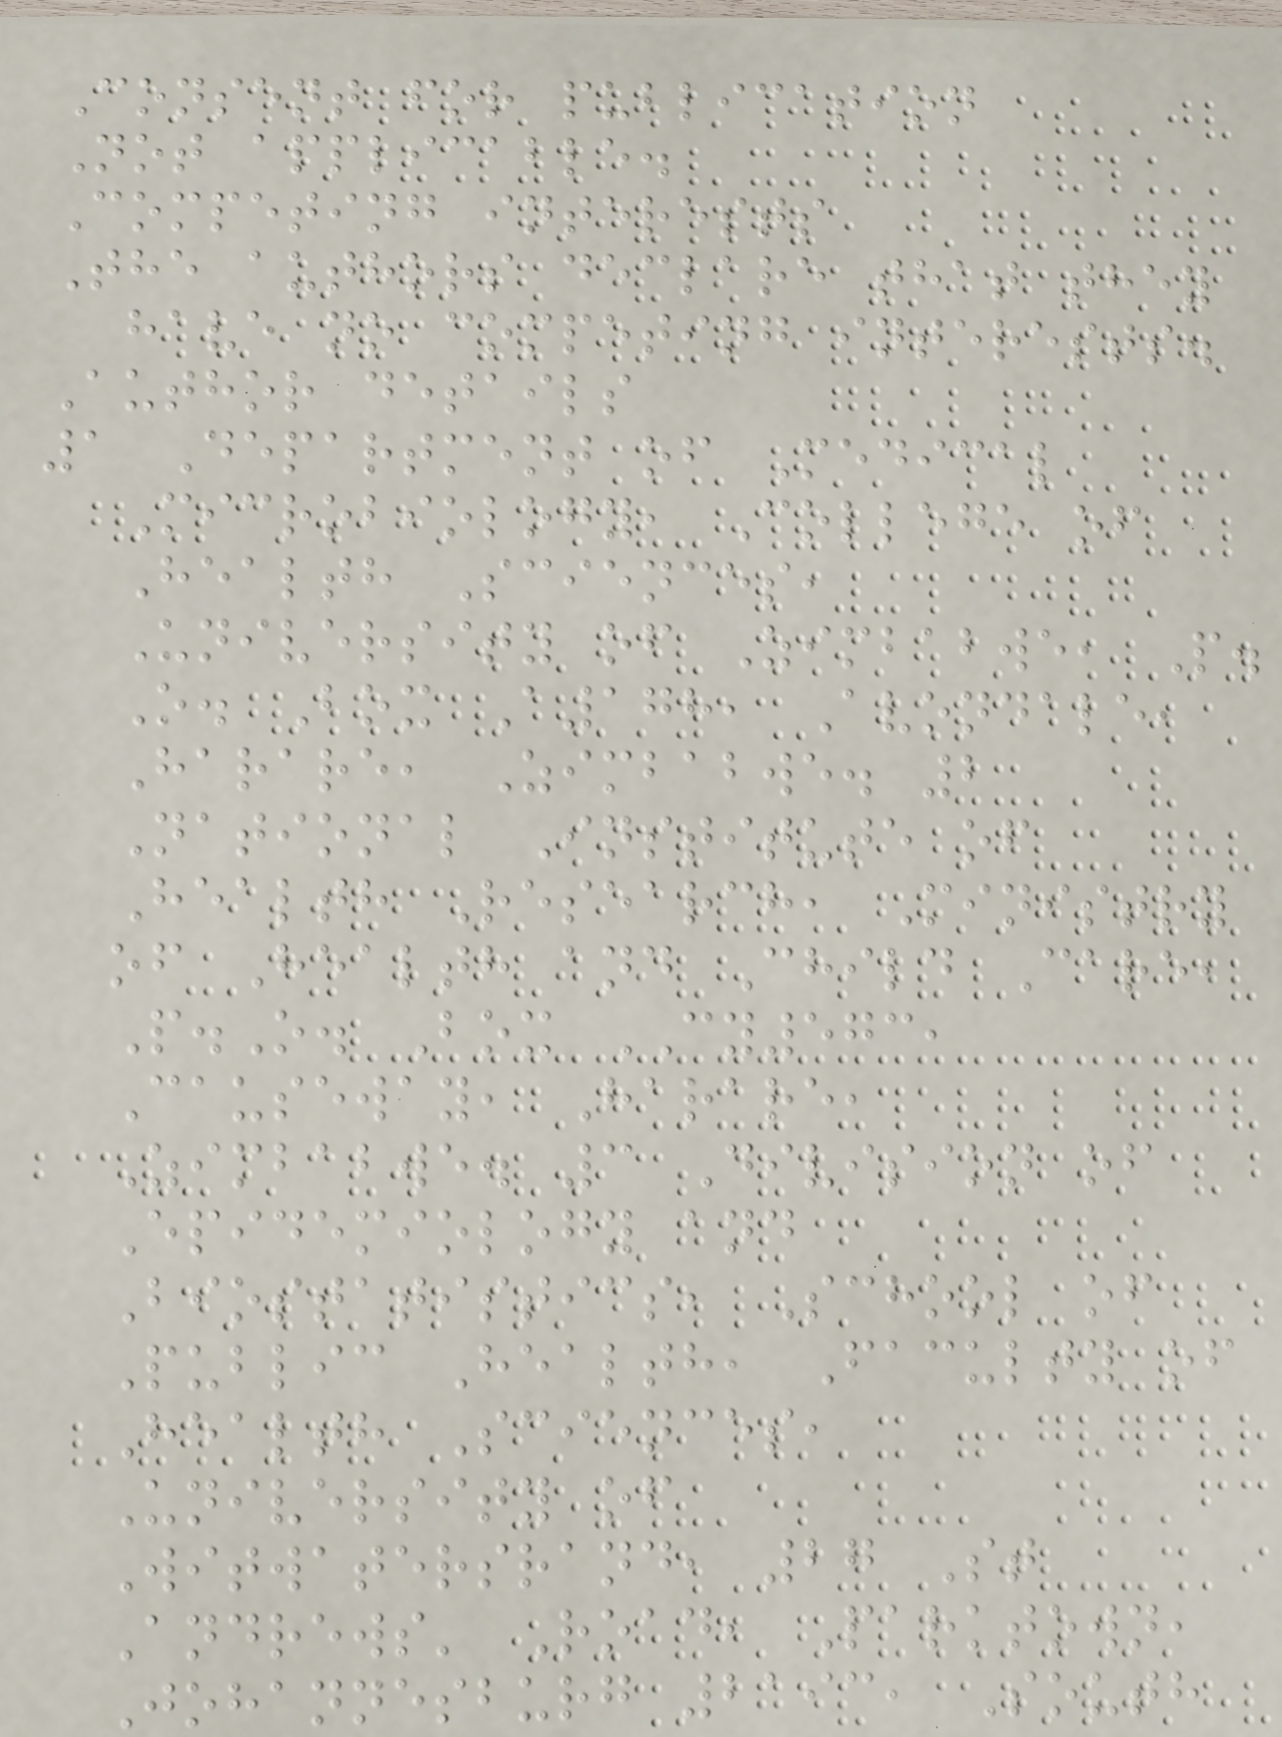Consent for publication
Not applicable.
Competing interests
The authors declare that they
have no competing interests.
Author details
1 Department of Medical
Microbiology, College of
Health Sciences,
University of Zimbabwe, P.
O. Box A178, Avondale,
Harare, Zimbabwe. 2
National Institute of
Health Research, Ministry
of Health and Child Care,
P.O. Box CY573,
Causeway, Harare,
Zimbabwe. 3 Division of
Epidemiology and
Biostatistics, School of
Public Health, Faculty of
Health Sciences,
University of
Witwatersrand, 27 St
Andrews' Road, Parktown,
Johannesburg 2193, South
